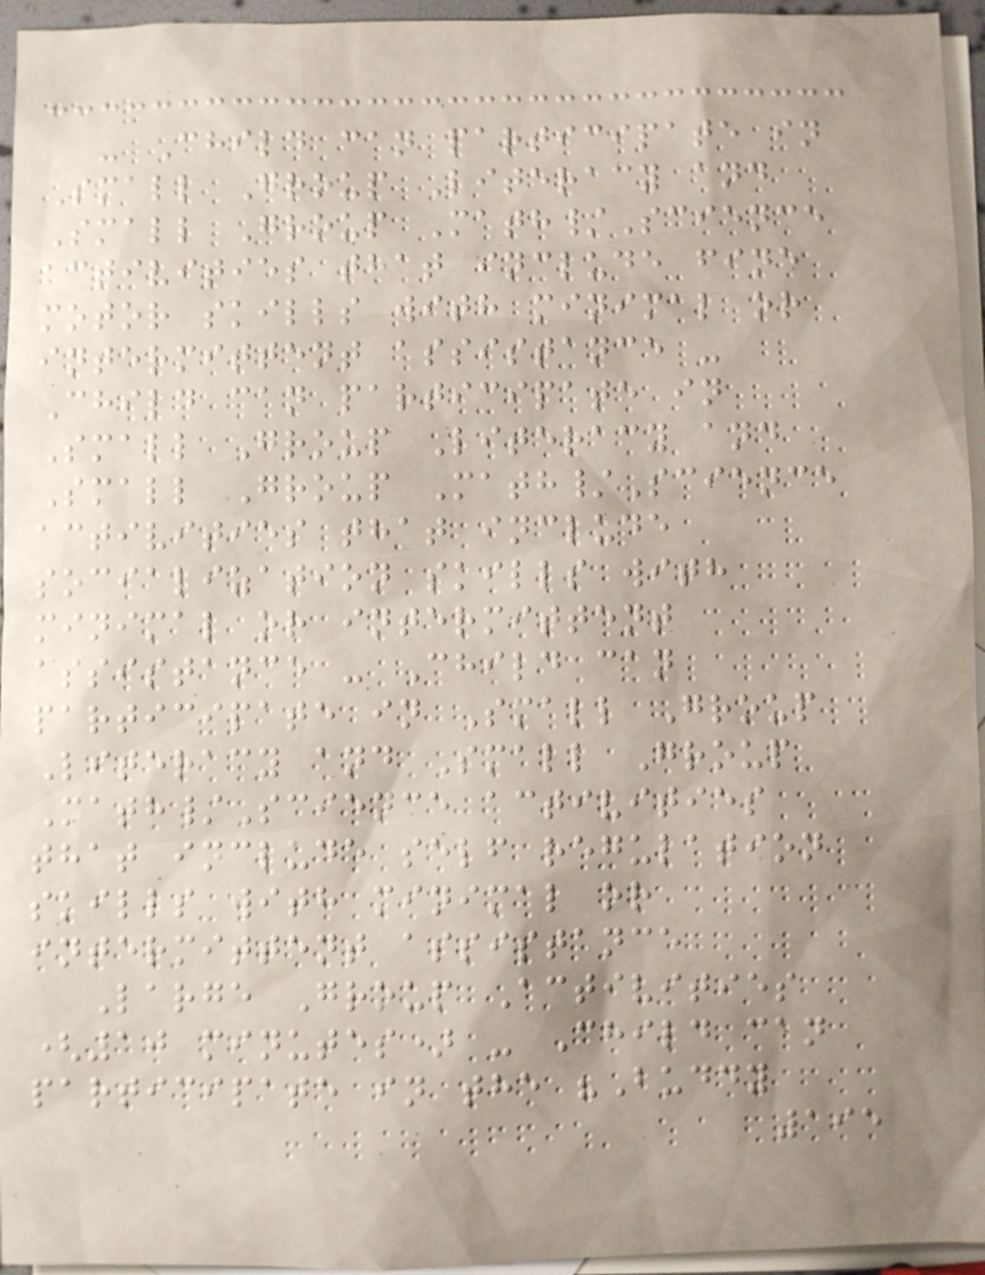- Child can participate in
Small Group Literacy and
Small Group Math/Science
activities that include fine
motor skills with minimal or
intermittent assistance -
Child can participate in
Small Group Literacy and
Small Group Math/Science
activities that include
socialization skills with
minimal or intermittent
assistance - Child can
participate in Small Group
Literacy and Small Group
Math/Science activities
that include self regulation
skills with minimal or
intermittent assistance
Large Group Activities
(10 minutes) - Child can
participate in the "Buddy
195
